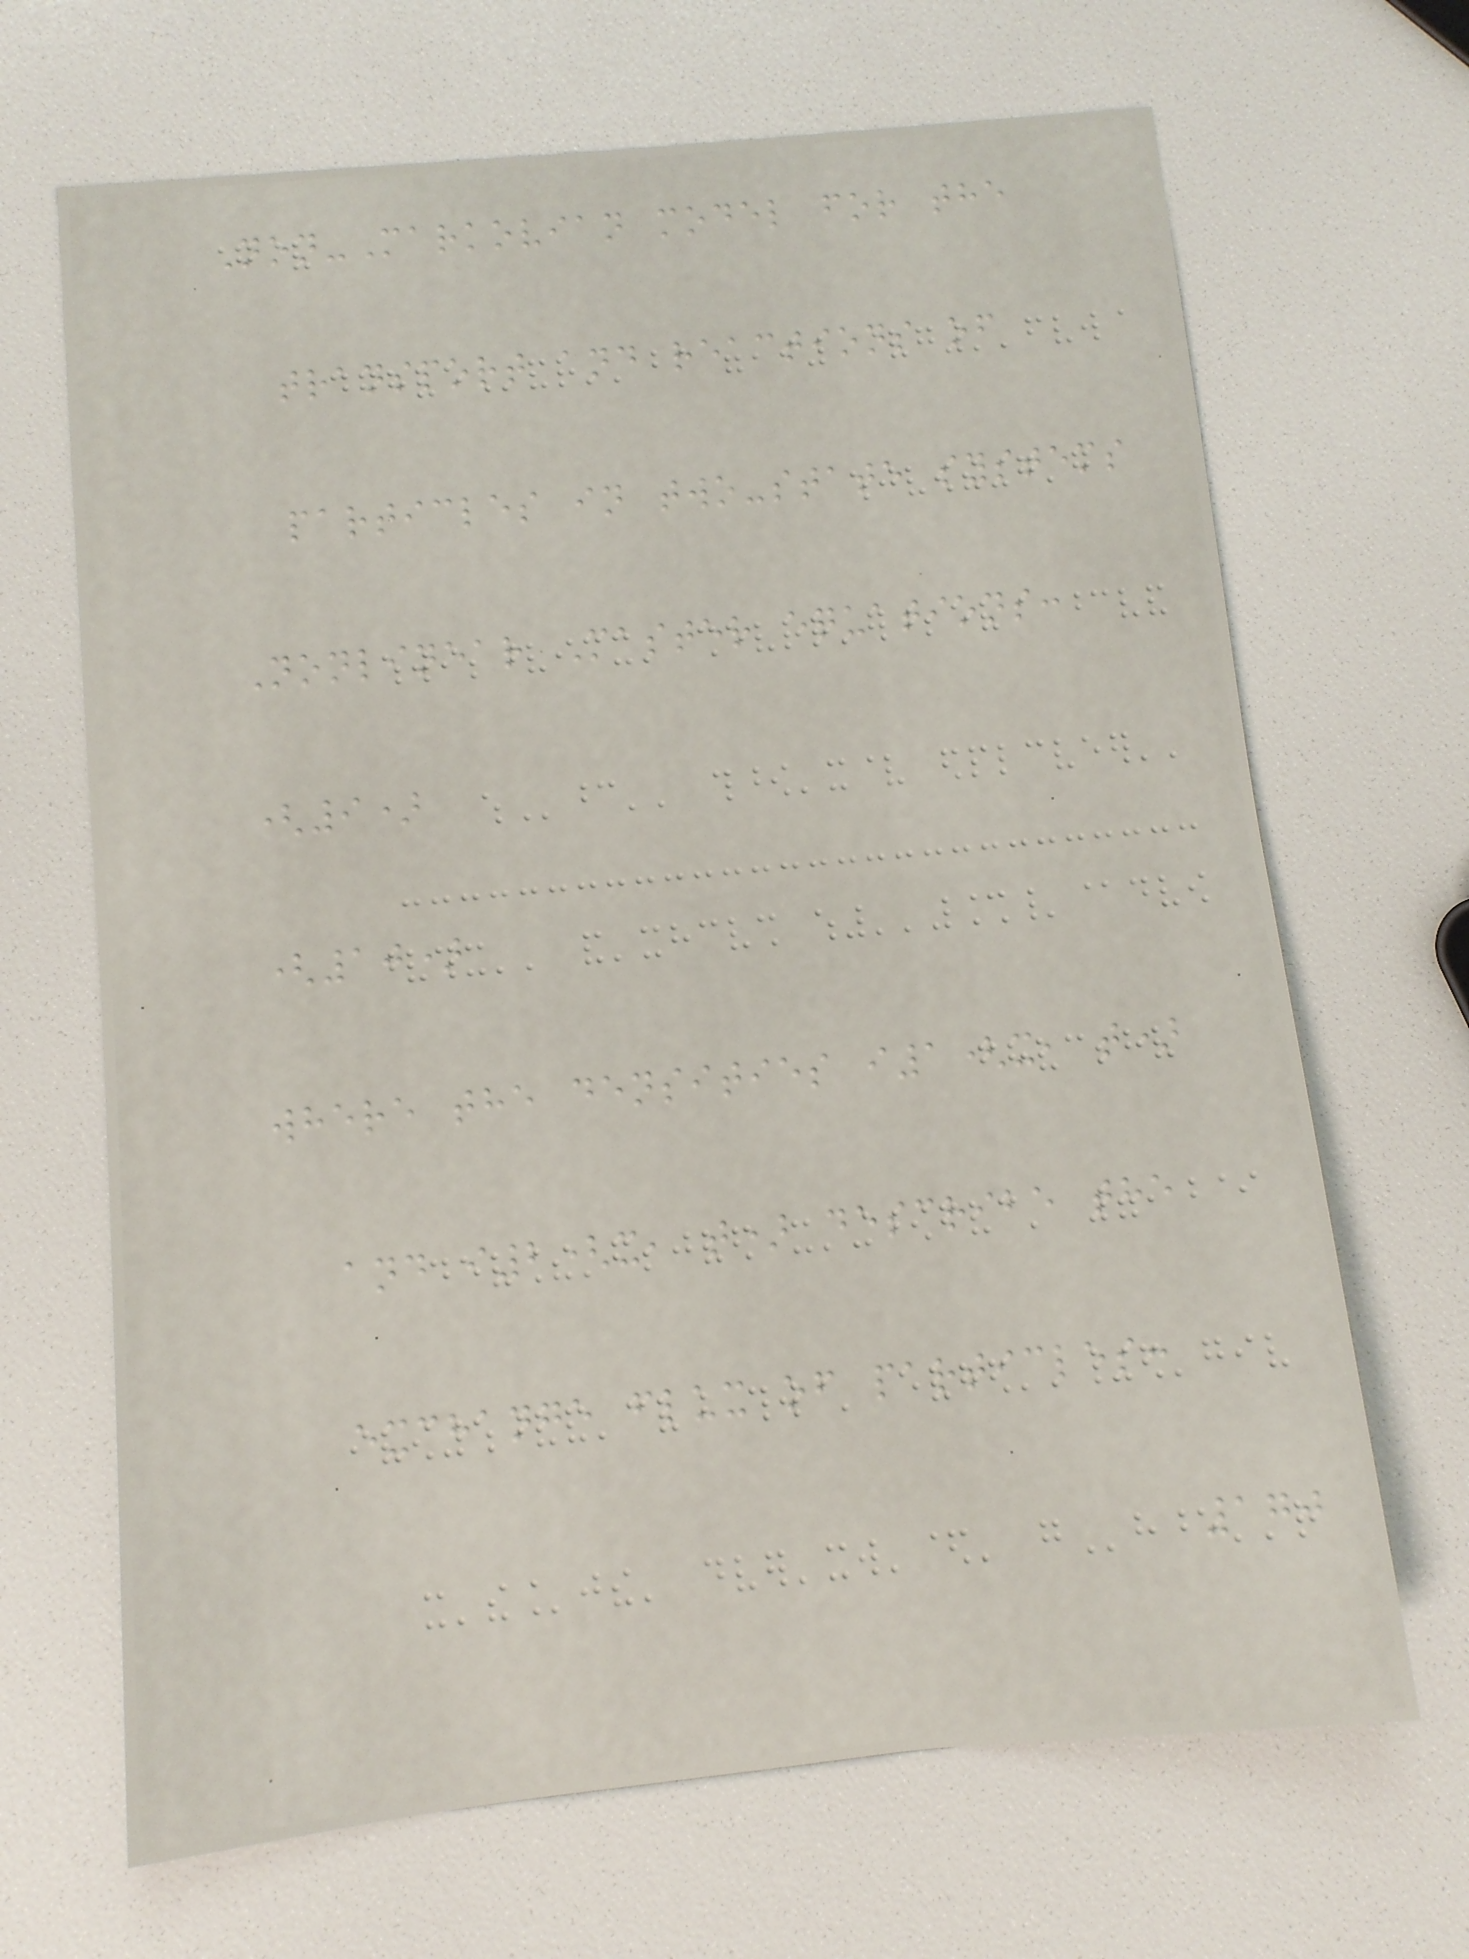Non-Markovian model for the
transport and reactions of
particles in two-state systems
Nonlinear Master equations:
(9)
(10)
where the densities i1(x, t)
and i2(x, t) describe the
exchange flux of particles:
170
